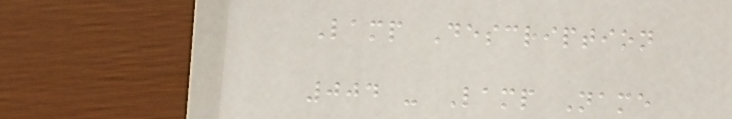Lamp Description
004 - Lamp Name
